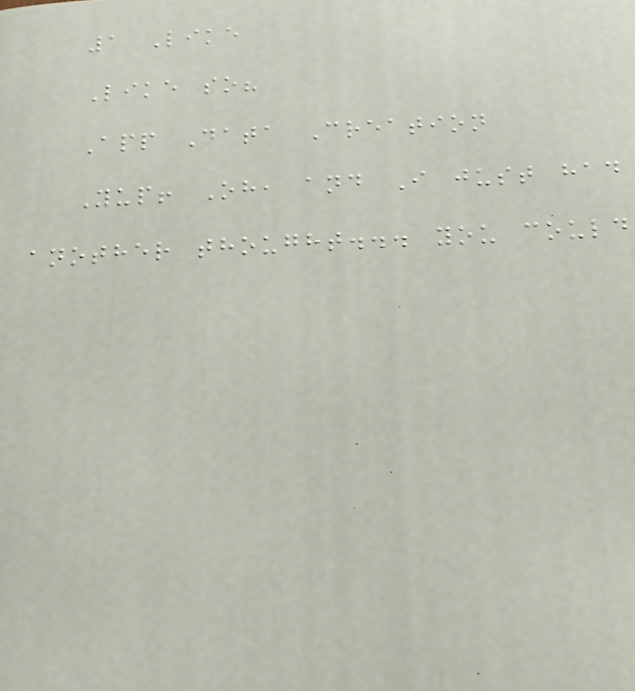1 Like
Like so?
App Data Creation
Yup! Oh, and I just had
another thought... you could
